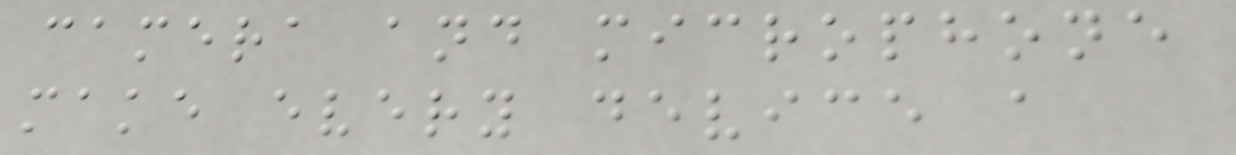camera and microphone
make every device a
